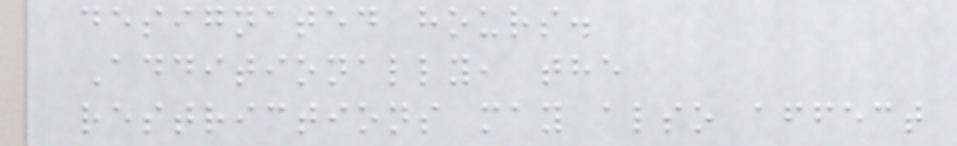designated hours.
Additionally, the
restrictions may also affect
